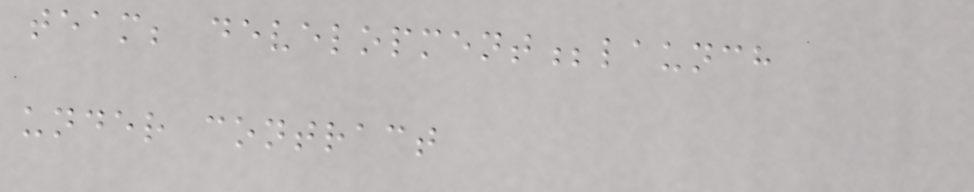team; development;launch
under contract
